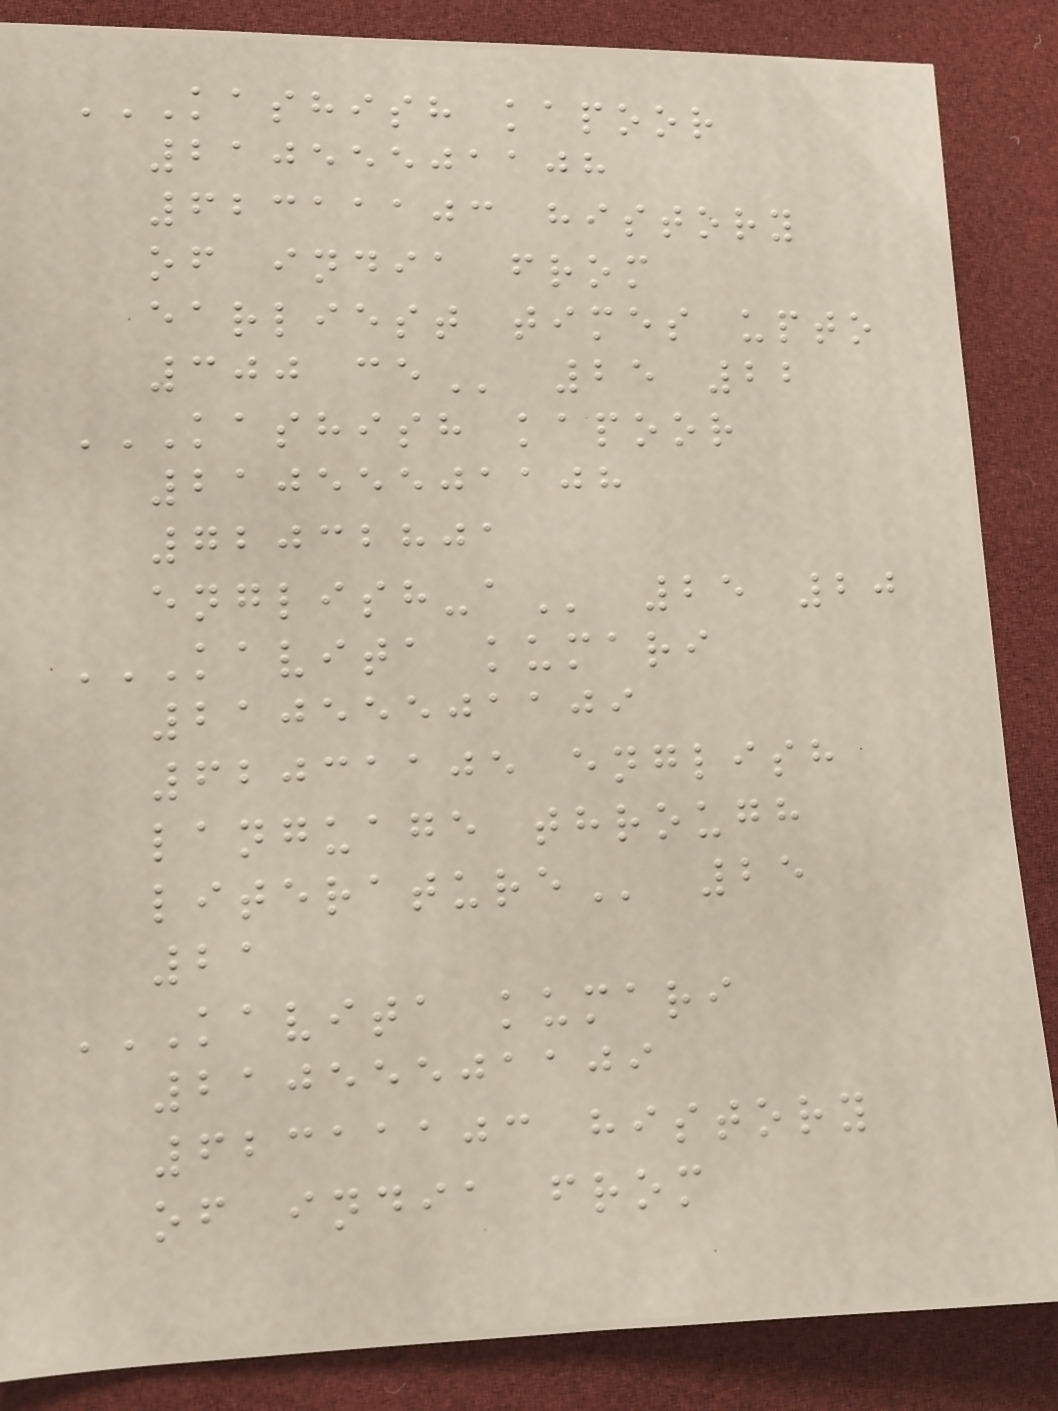KASHISH KAPOOR
21055501108
62311103 HISTORY
OF INDIA FROM
EARLIEST TIMES UPTO
300 CE 25 22
KASHISH KAPOOR
21055501108
72032801
ENGLISH-A 25 20
KAVITA KUMARI
21055501109
62031105 ENGLISH
LANGUAGE THROUGH
LITERATURE 25
21
KAVITA KUMARI
21055501109
62311103 HISTORY
OF INDIA FROM
